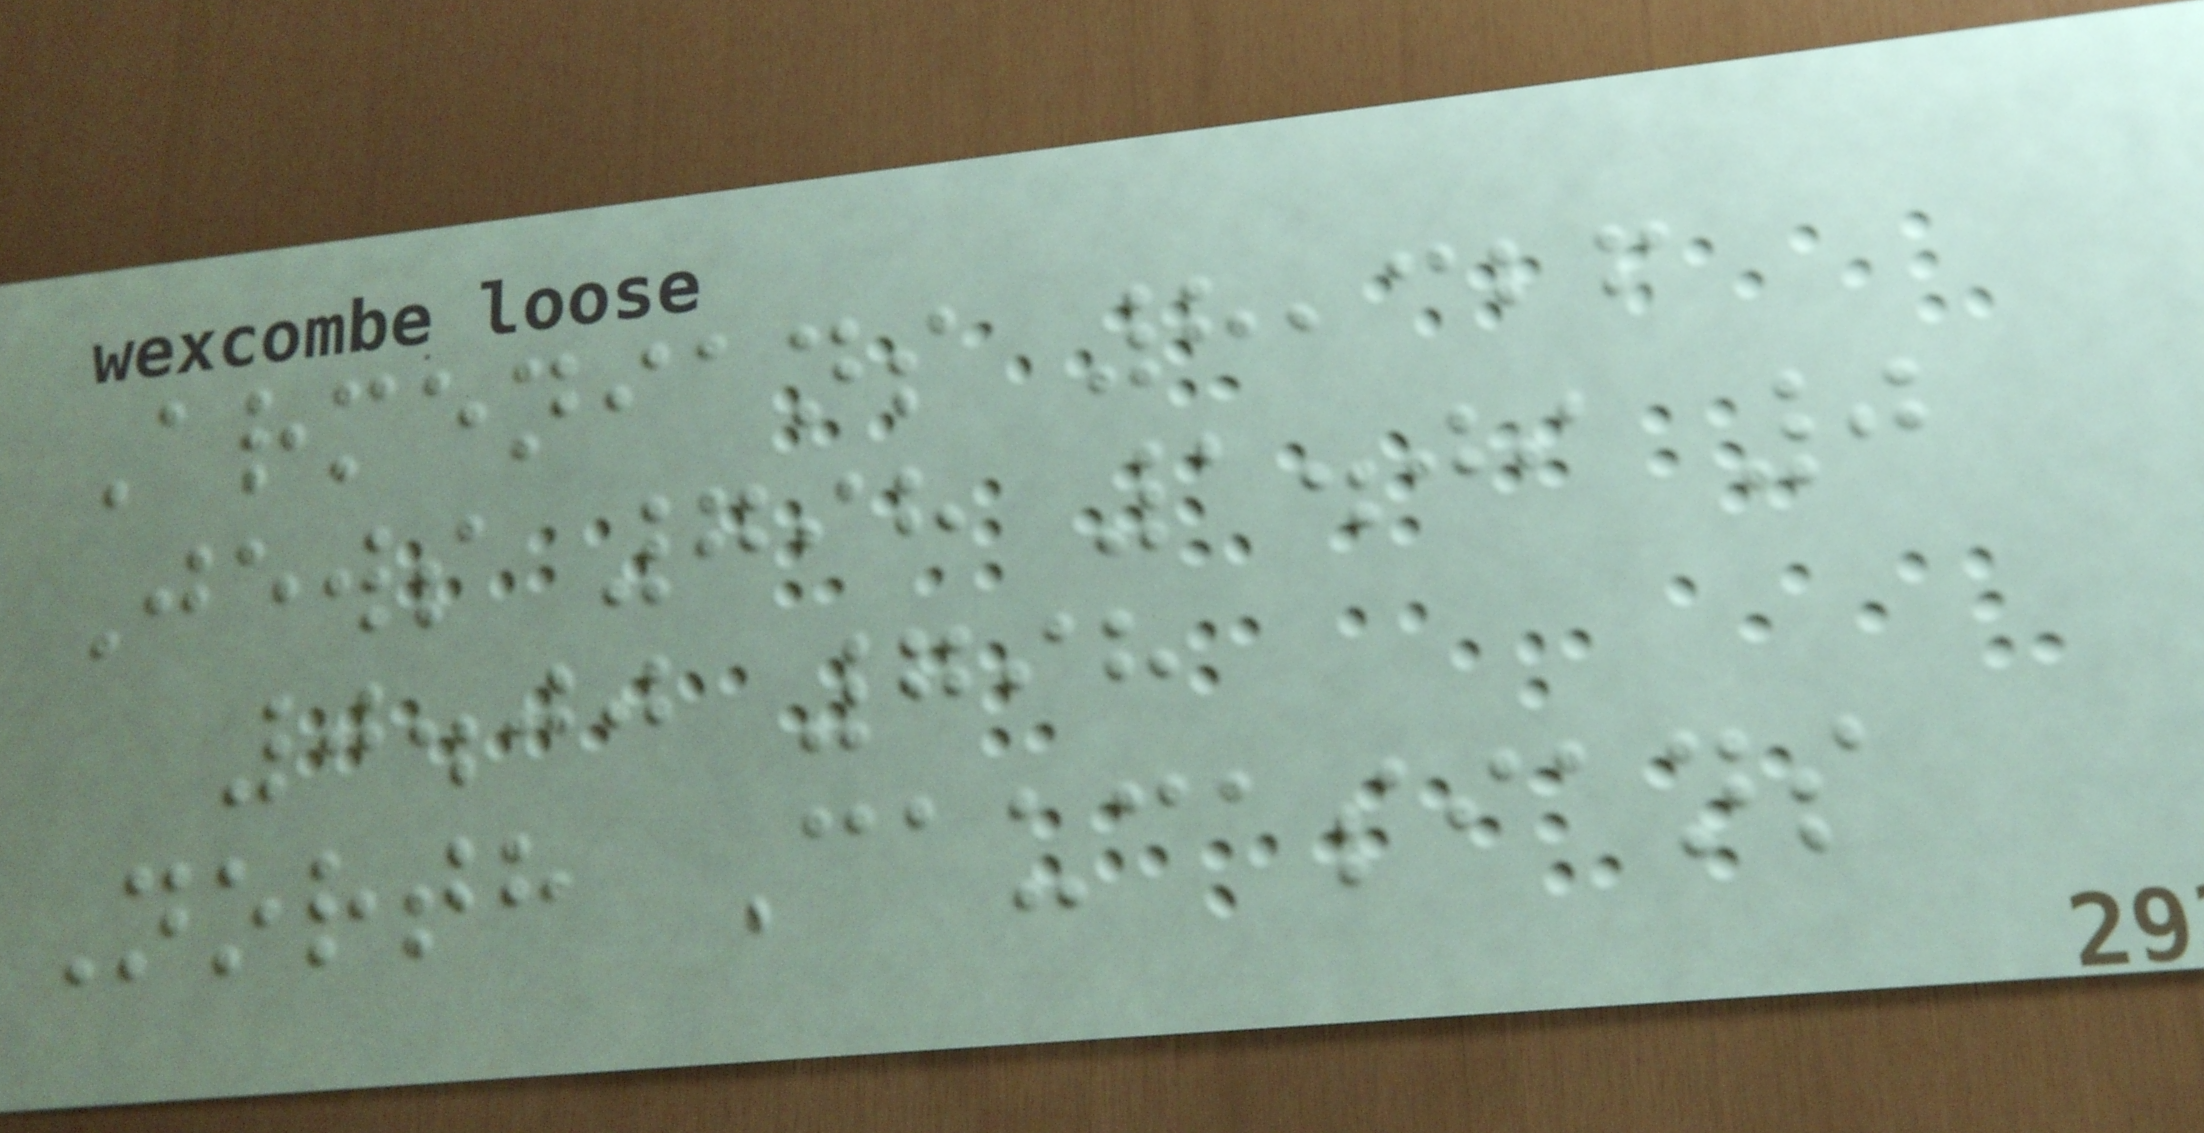Armenians 8,326
Jews 798 1.09 0
0.00 798
North Caucasians
